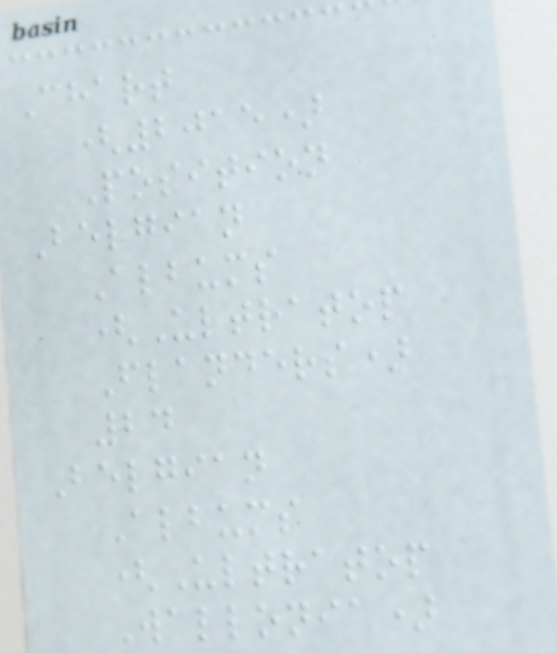Chart
(2015)
Position
Belgian
Albums
(Ultratop
Flanders)
24
Belgian
Albums
(Ultratop
Wallonia)
